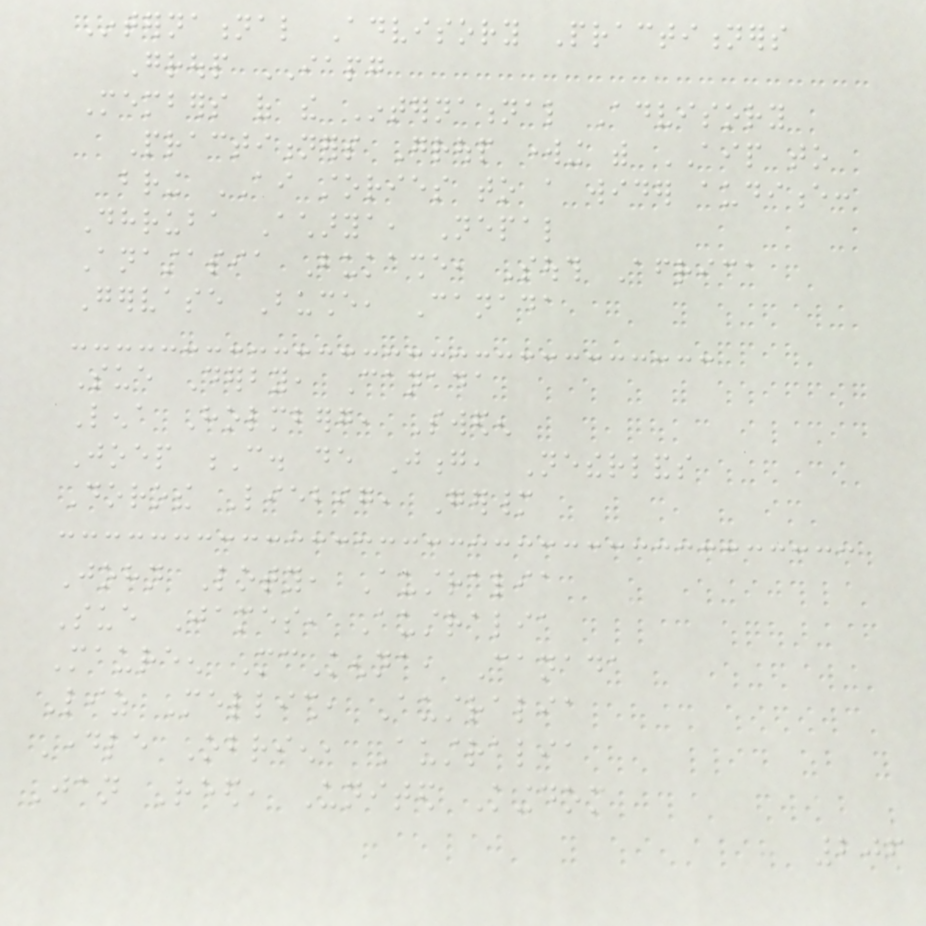International Advisory Practitioners
Group IAPG
Members of the International Advisory
Practitioners Group working with AIP to
bring AI stories to a wider audience:
Dhruba Acharya, Nepal
Anastasia Bukashe, South Africa
Gervase Bushe, Canada
Sue Derby, Canada
Lena Holmberg, Sweden
Joep C. de Jong, Netherlands
Dorothe Liebig, Germany
John Loty, Australia
Sue James, Australia
Maureen McKenna, Canada
Liz Mellish, Australia
Dayle Obrien, Australia
Jan Reed, United Kingdom
206
